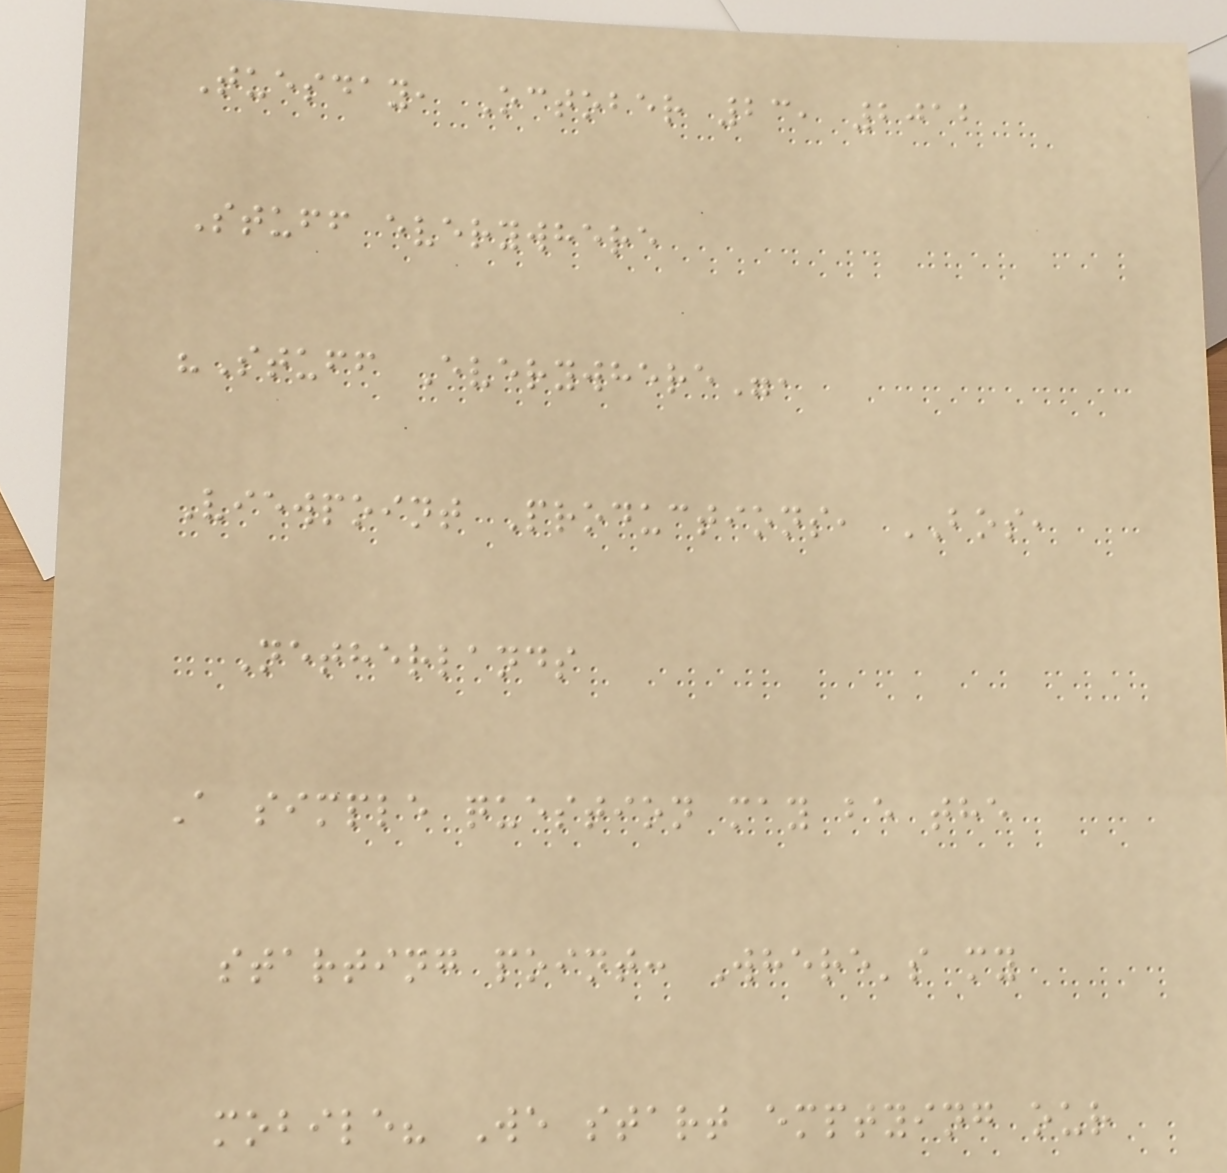Tuesday, October 23, 2012
Stuff everywhere
"Stuff Everywhere",
Viewpoint Productions, BOS,
Netherlands
A simple question may be the
starting point: Where's my
mobile? We start emptying our
